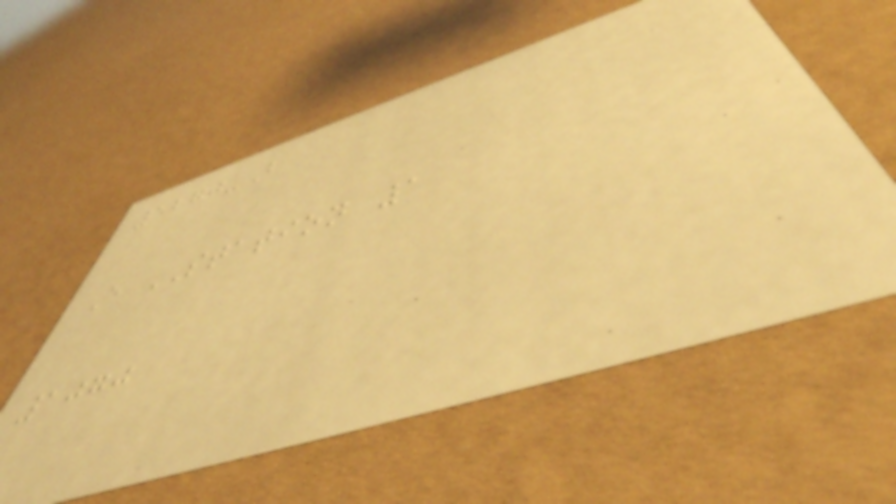5270-B
E STATION 1
1070
